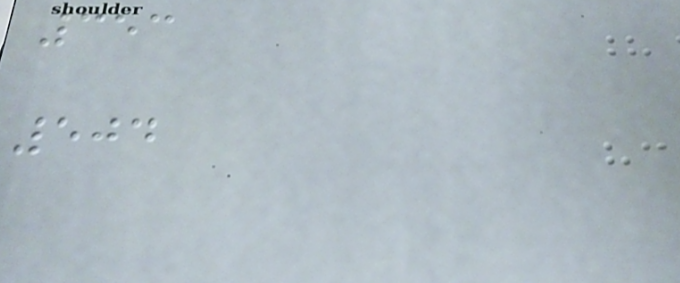353
504
